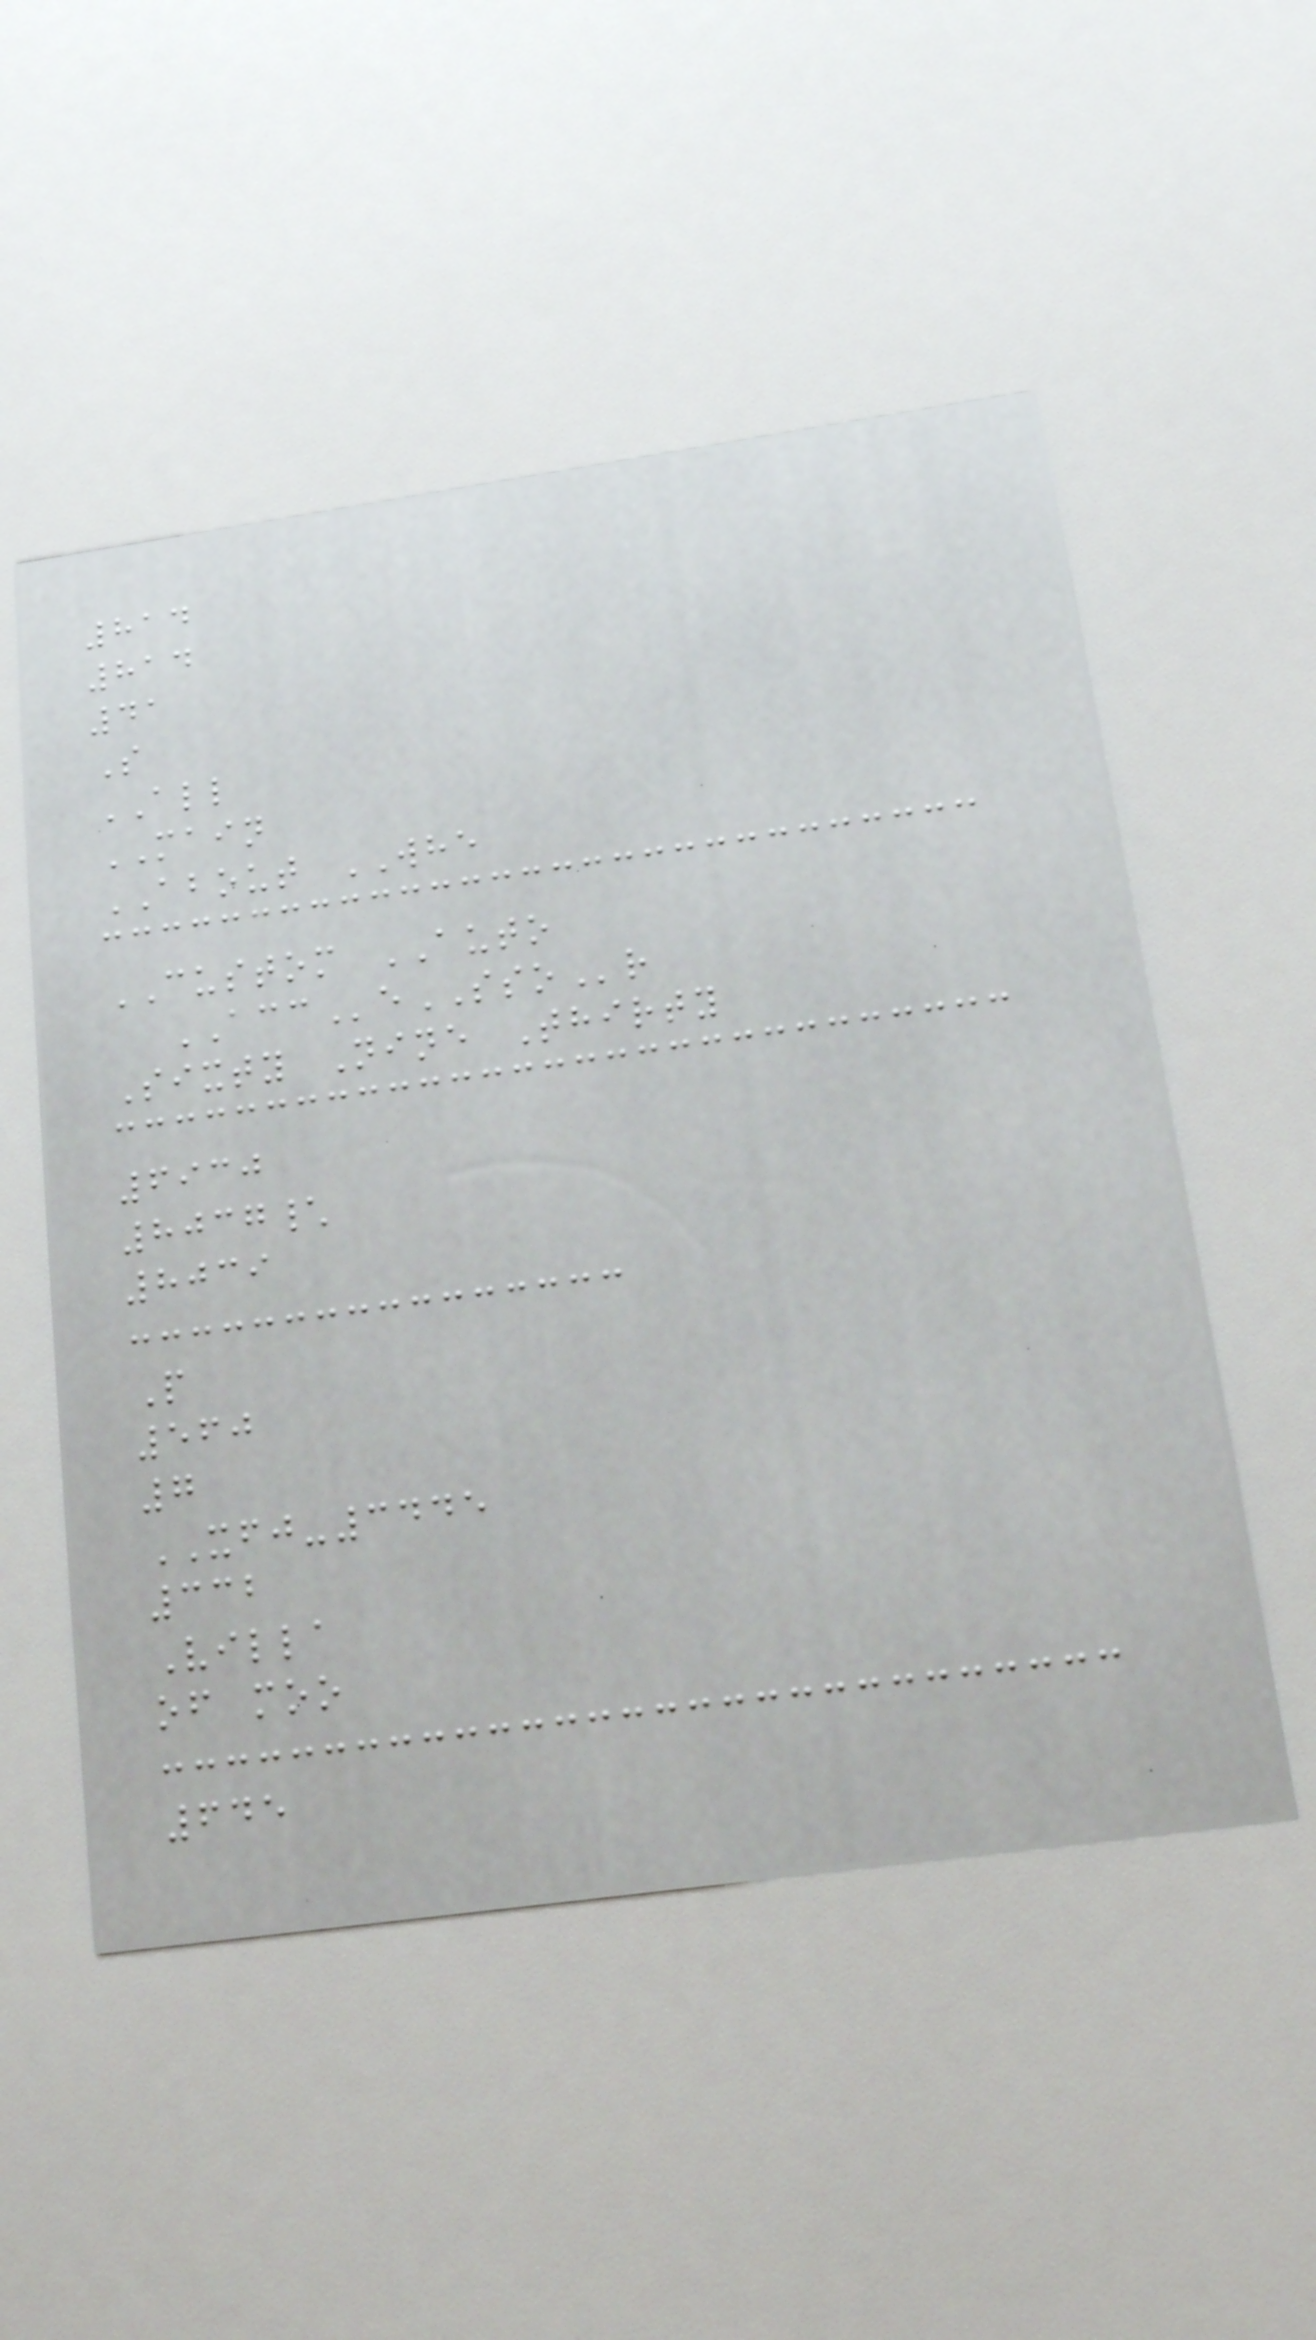814
814
41
S
ALL
MAIN
ABOUT WHE
CUSTOM AUTO
ACCeSSOr
Sixty Nine Thirty
6930
8037\
8039
P
560
7
XFJ-3445
332
Villa
of moo
645
